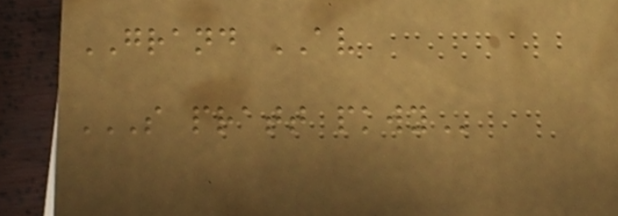GRAND AV
S PRATT PKWY
